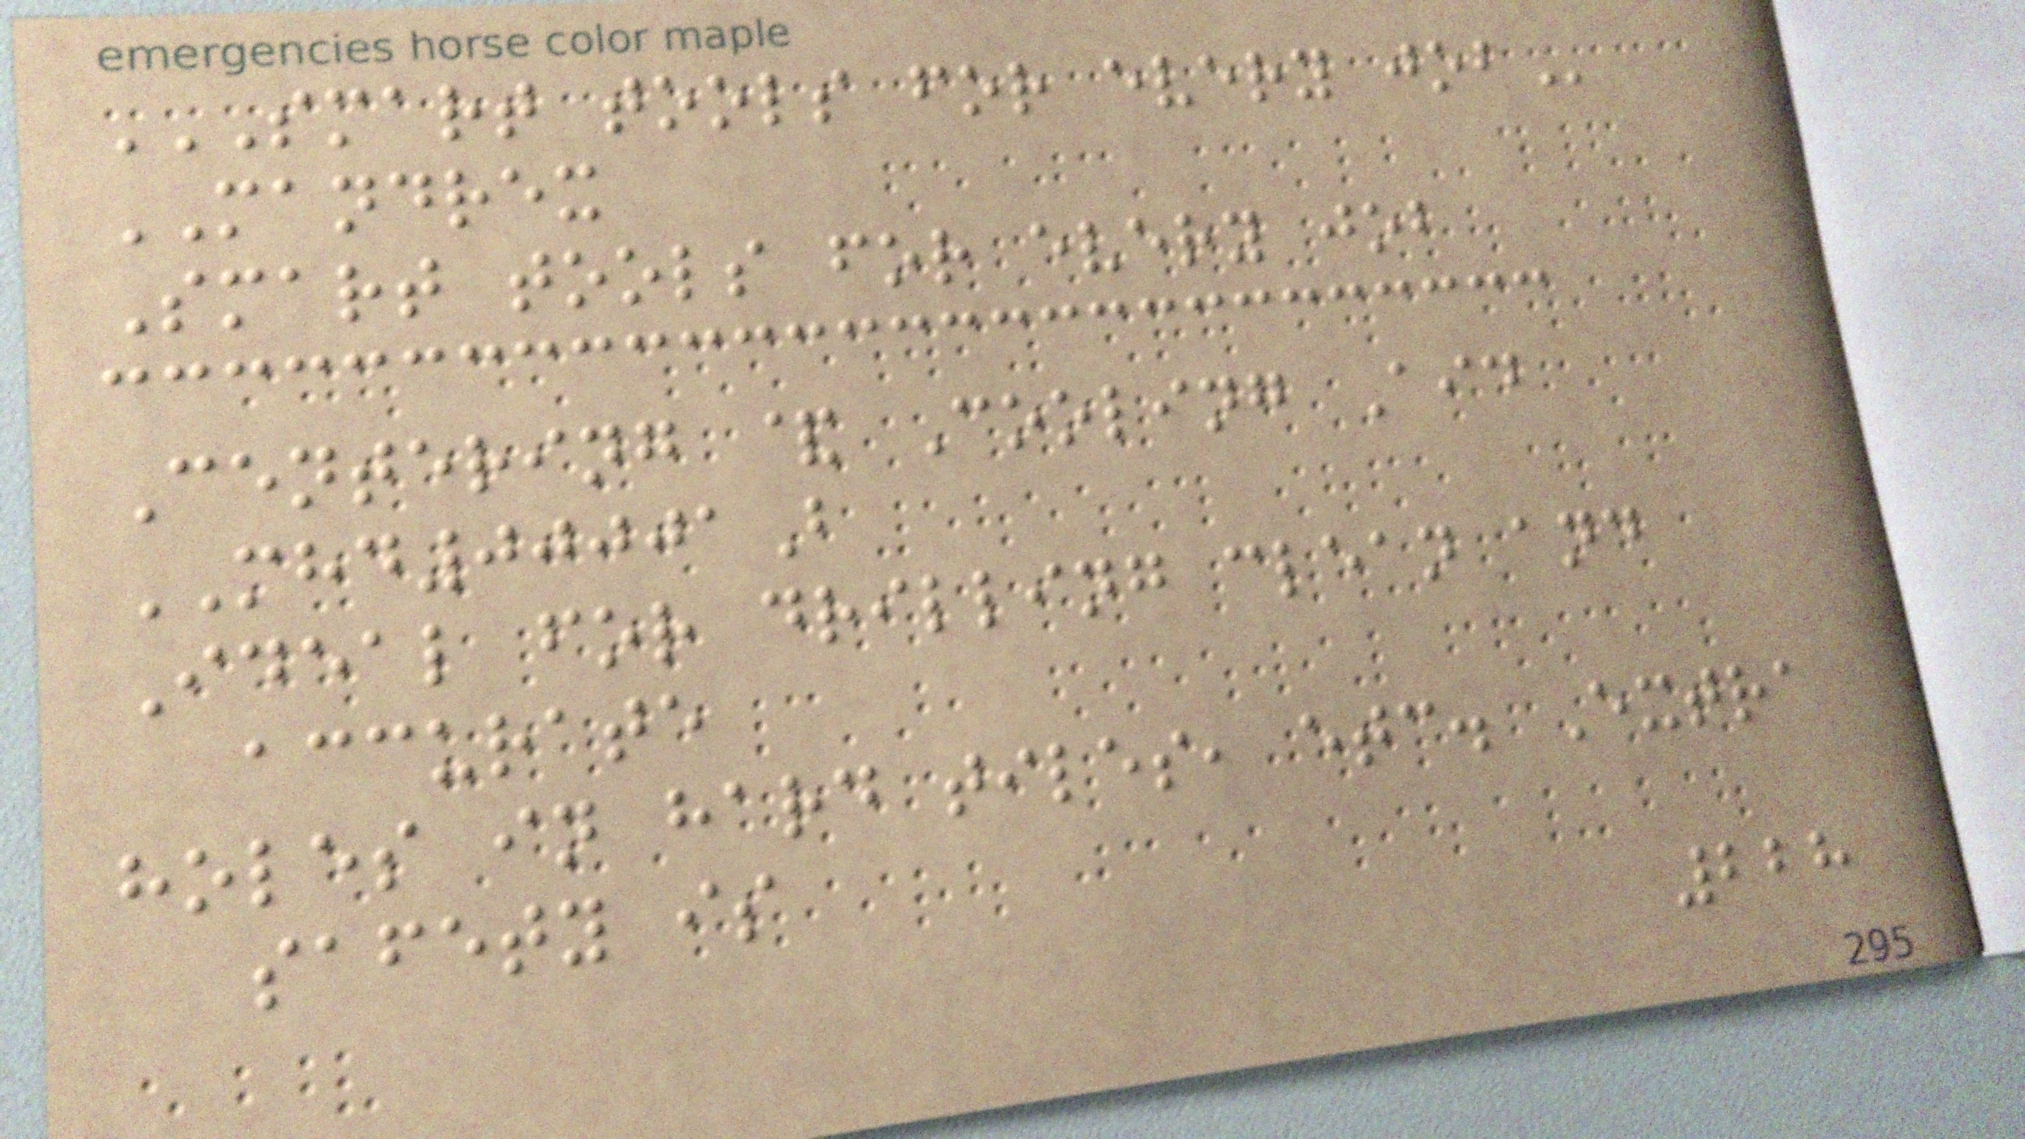SMART TOOLS FOR EVERY JOB
MANDREX
Smart tools for every job
Centering & Cooling Aid
MHD00001B
Ideal for drilling clean and
accurate
holes in hard tiles, etc. Extra
safety is
228
